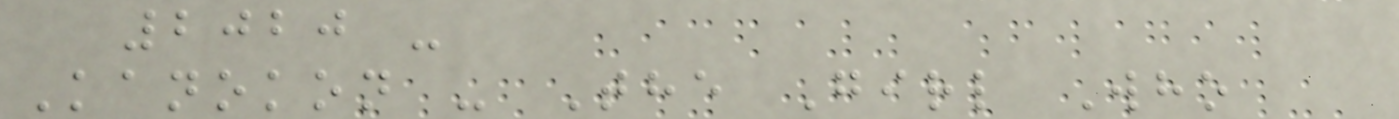2020 -
Kanokon - The Girl Who
